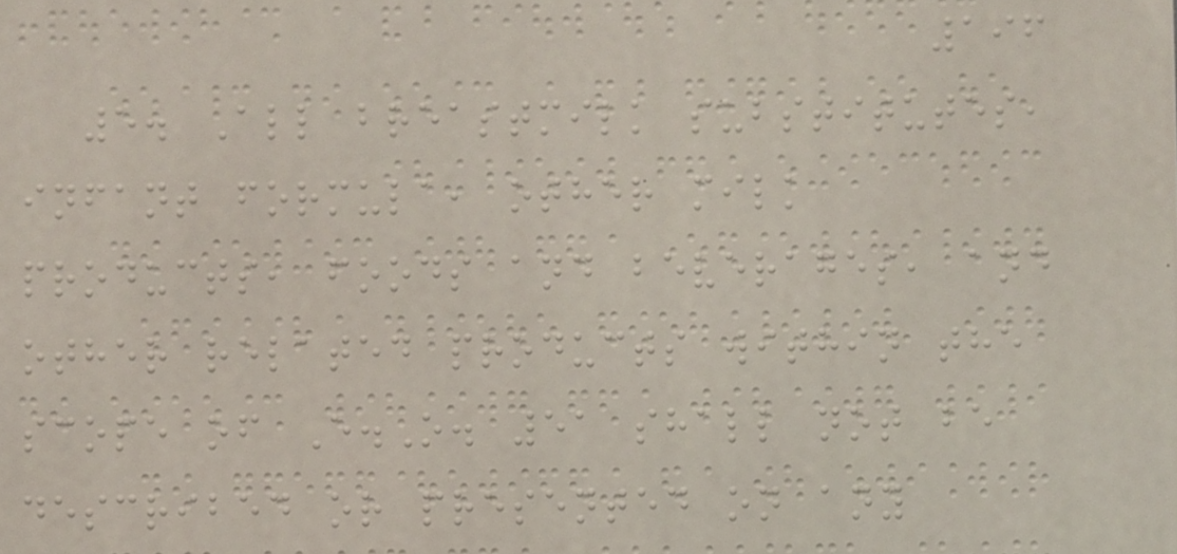196
5. All breastmilk substitutes,
infant formula, other milk
products, foods and beverages, and
other related products within the
scope of E.O. 51 shall not be
described or presented on any
